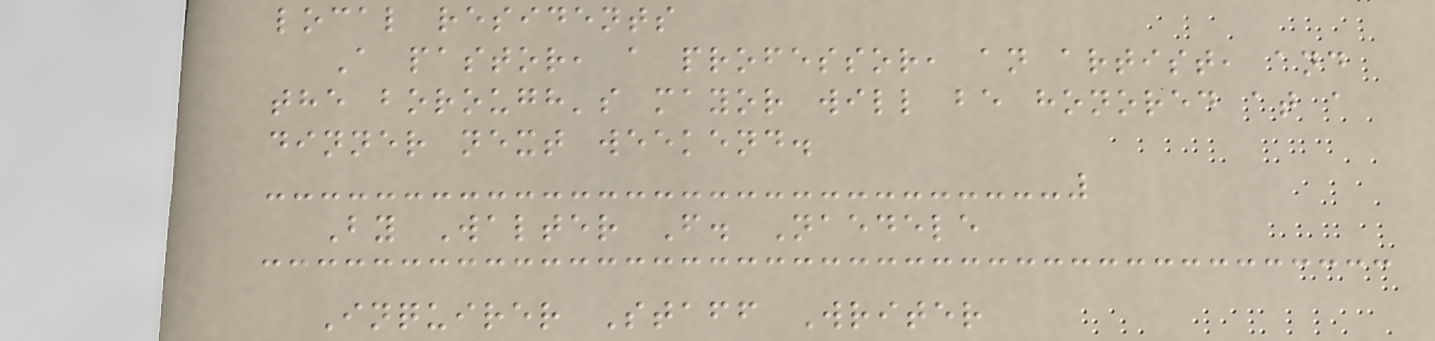local residents
A pastor, a professor, an artist, and
the borough's mayor will be honored at a
dinner next weekend.
By Walter F. Naedele
Inquirer Staff Writer
